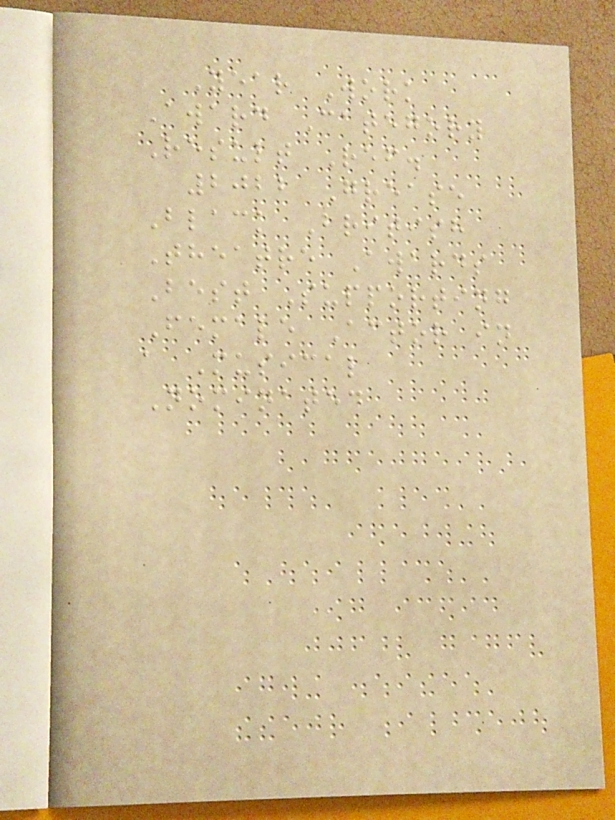Year Work
Award Category
Result Ref.
2022 Grease
Black British
Theatre Awards
Best Supporting
Female Actor in
a Musical
Nominated
